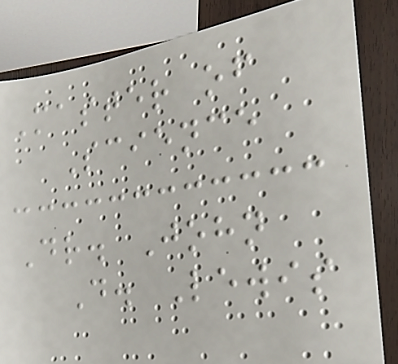Master of
Science
Dr. John
D. Lewis
